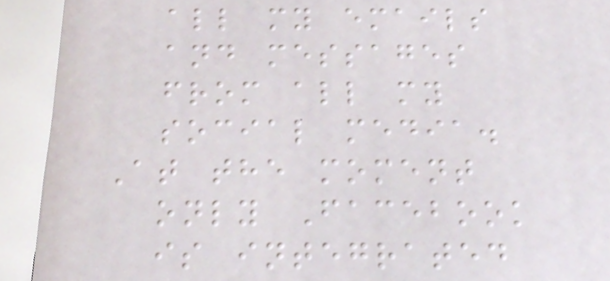all my emails
and messages
from all my
social media.
At the moment
only Facebook
is integrated
